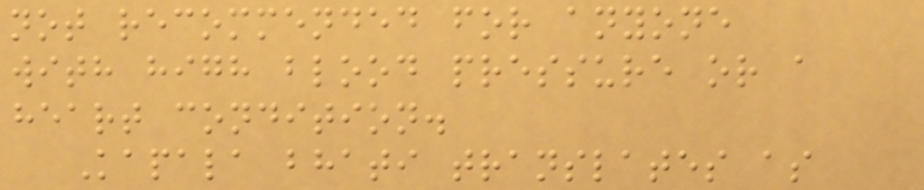not recommended for anyone
with high blood pressure or a
heart condition.
Kapala bhati translates as
